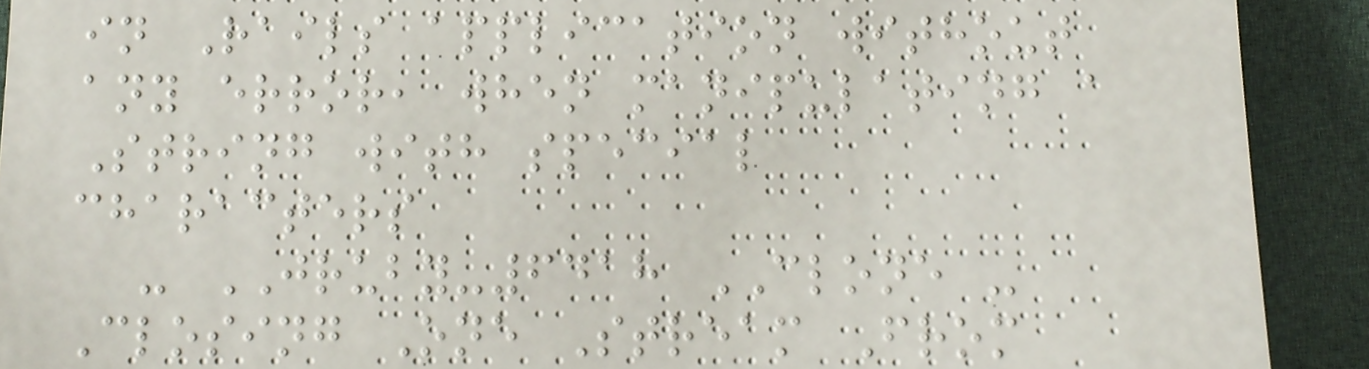in Rails application without
any error, when manipulating a
String with special
characters
- JRUBY-6418 CLONE -
Closing One Stream From
